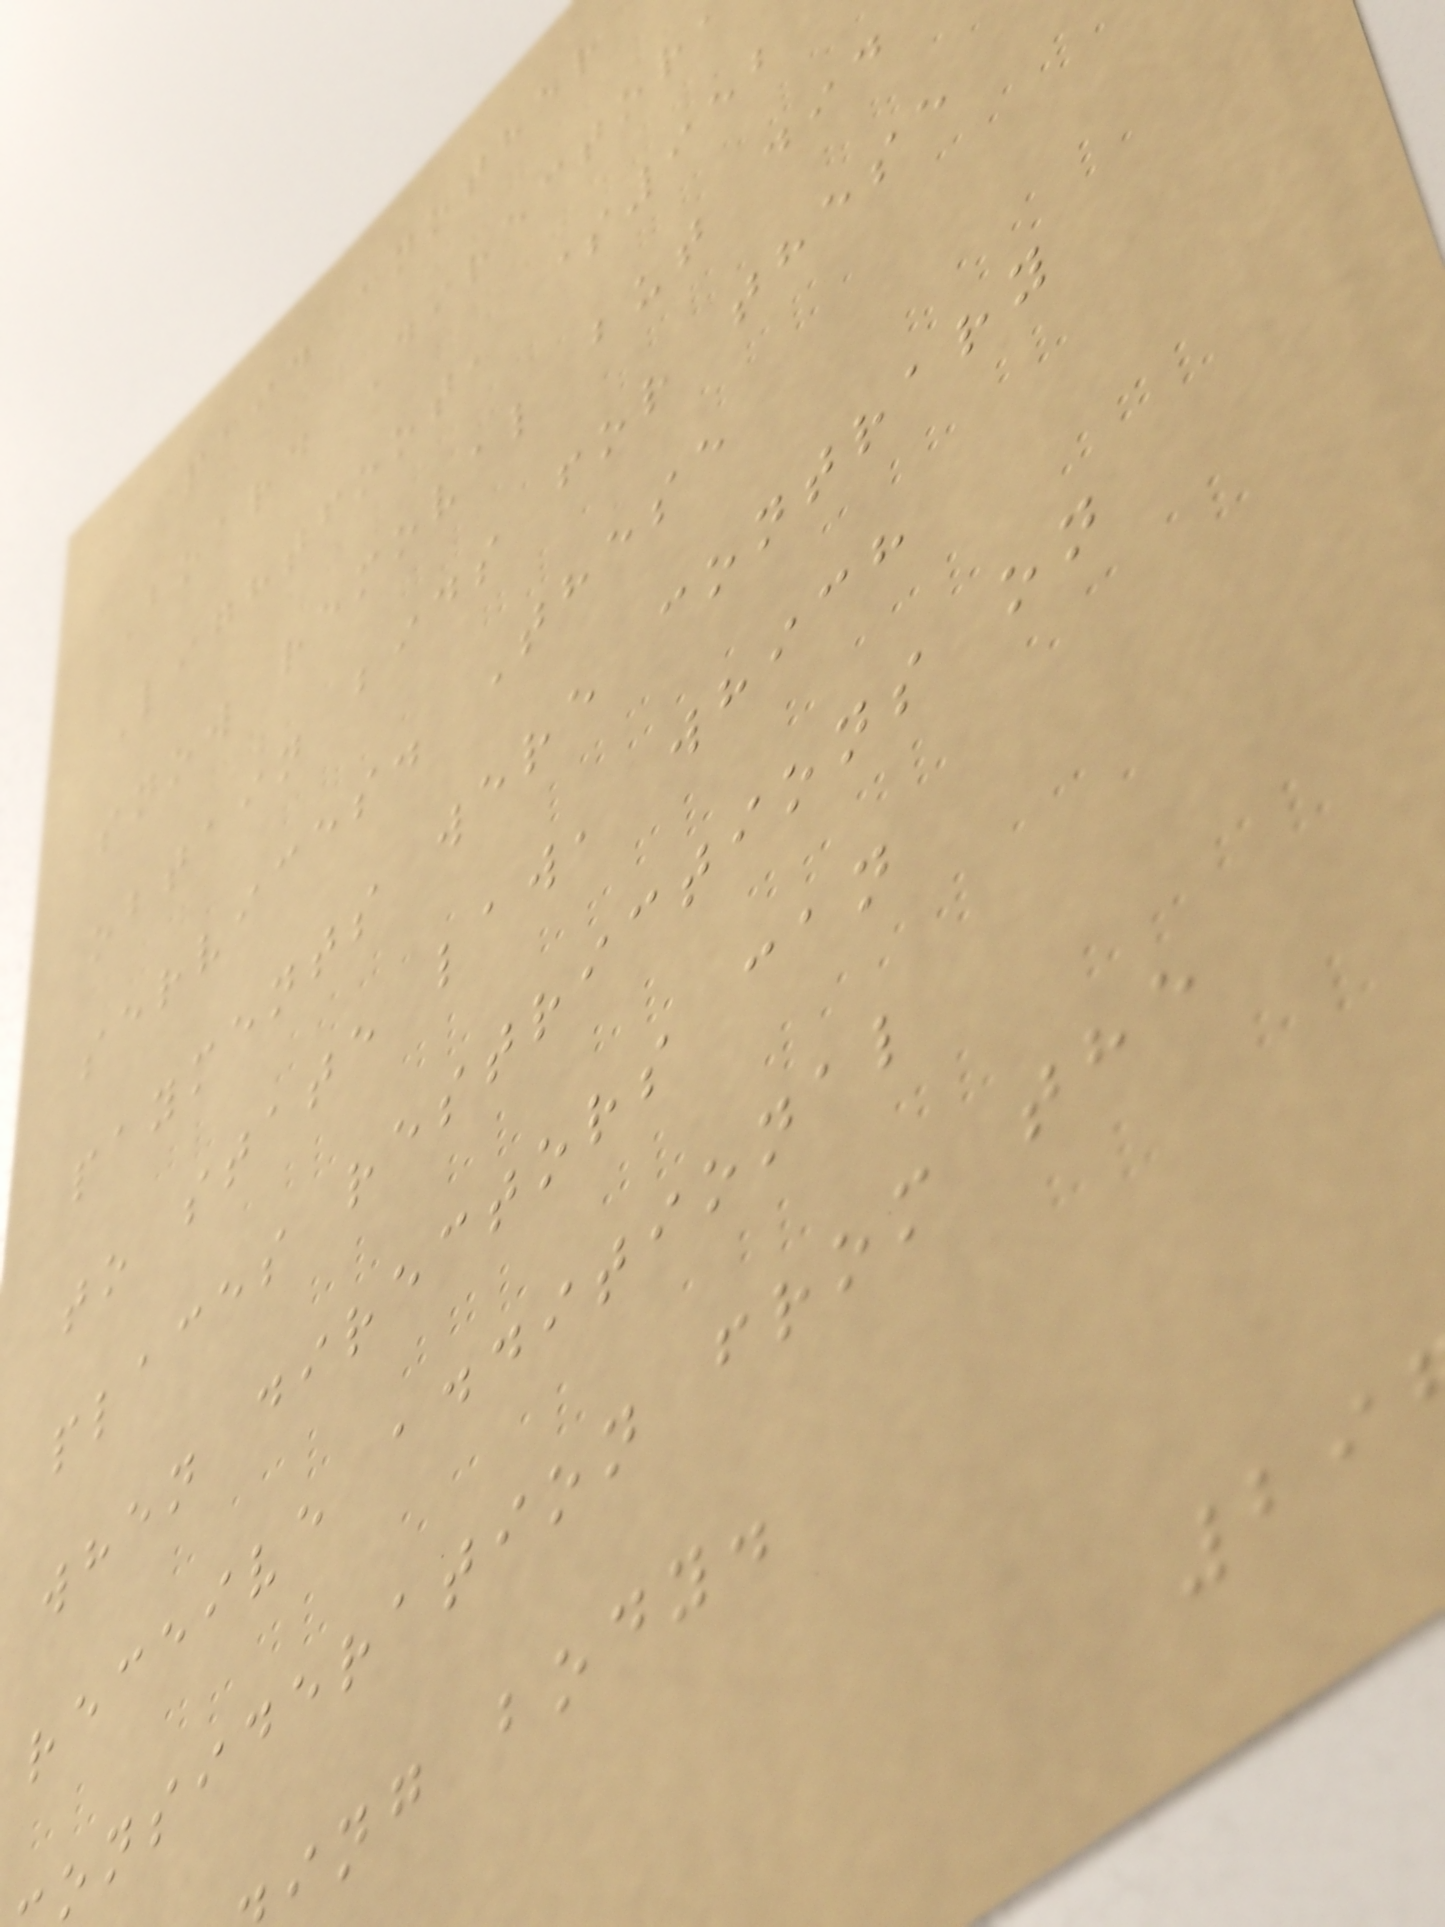paid another
Board Director
Lightfoot, $952
snow removal but did
obtain bids for these
services. These
payments were contrary
to state law, which
places restrictions on
when directors can
receive additional
onsideration from the
ing body.
